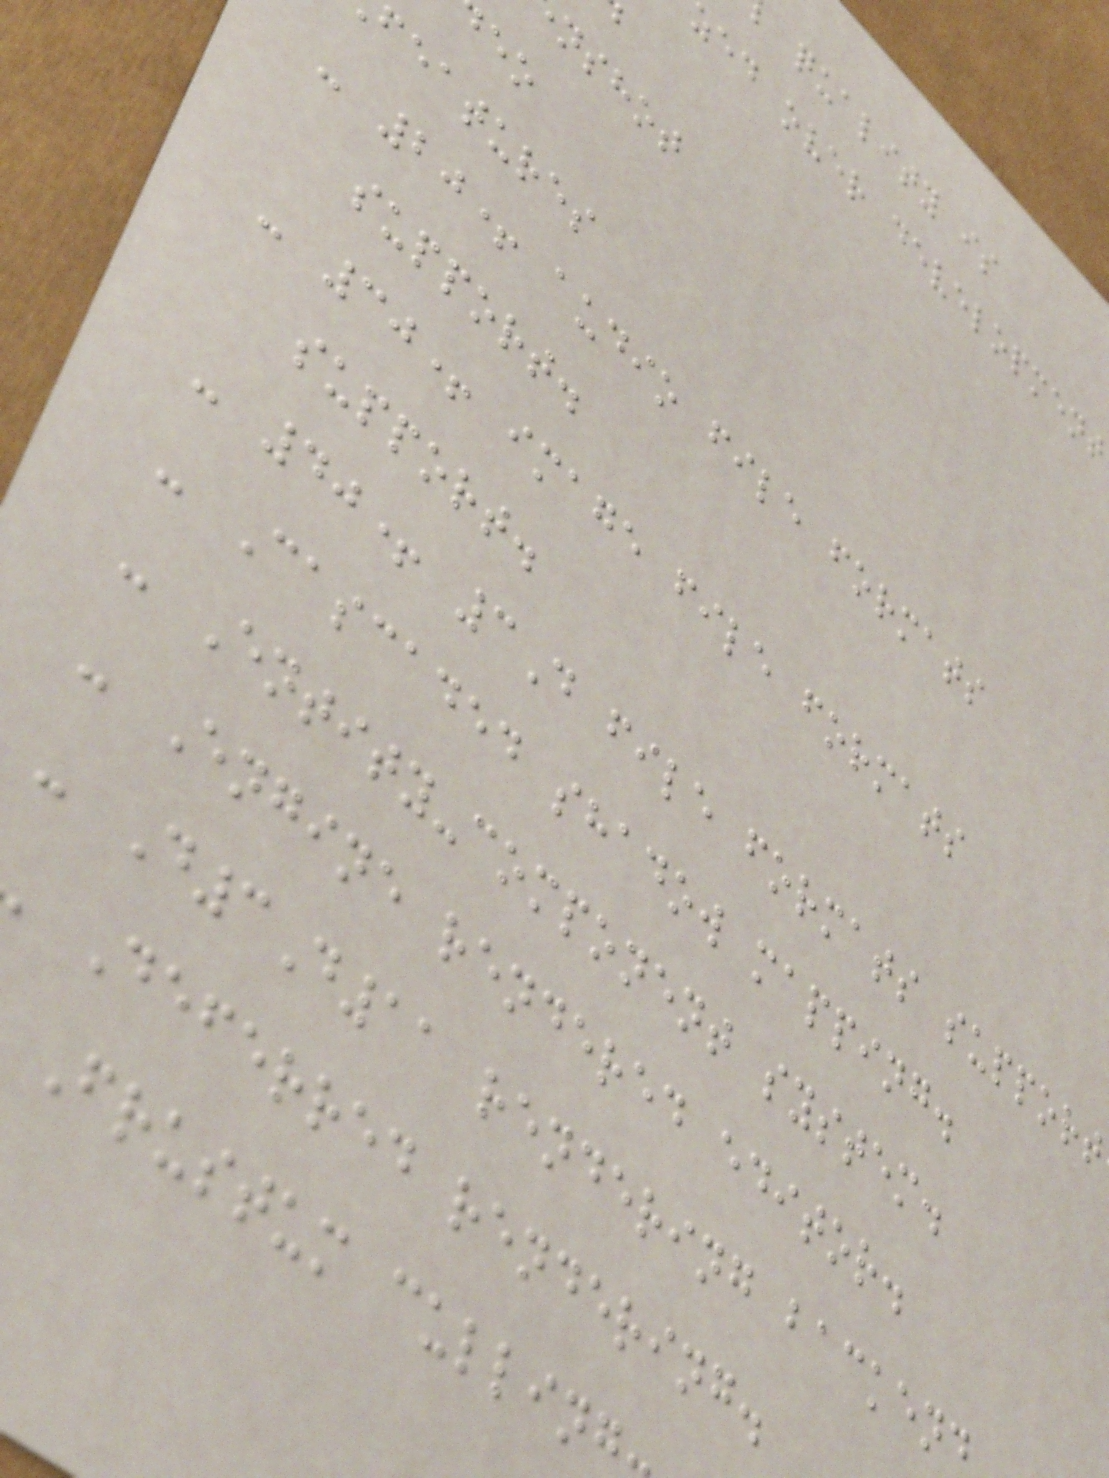quality is
zed over development
nshot
features
- 20+ audio file formats
support.
- 30+ image file formats
support.
- 40+ 3D file formats support
- Cascaded shadow mapping.
- Entity-component system.
- Engine rendered editor.
- D3D11 rendering backend
Deferred rendering.
Frustum culling
